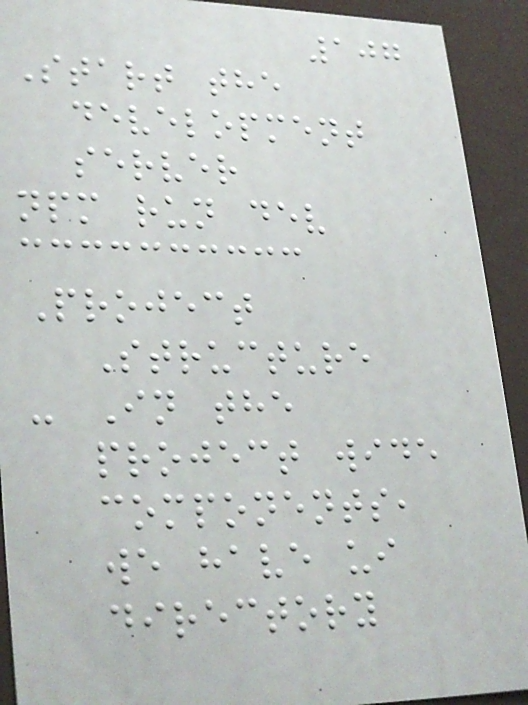107
Start the
development
server
npm run dev
Project
Structure
- In the
project wide
components,
we have ui
directory
